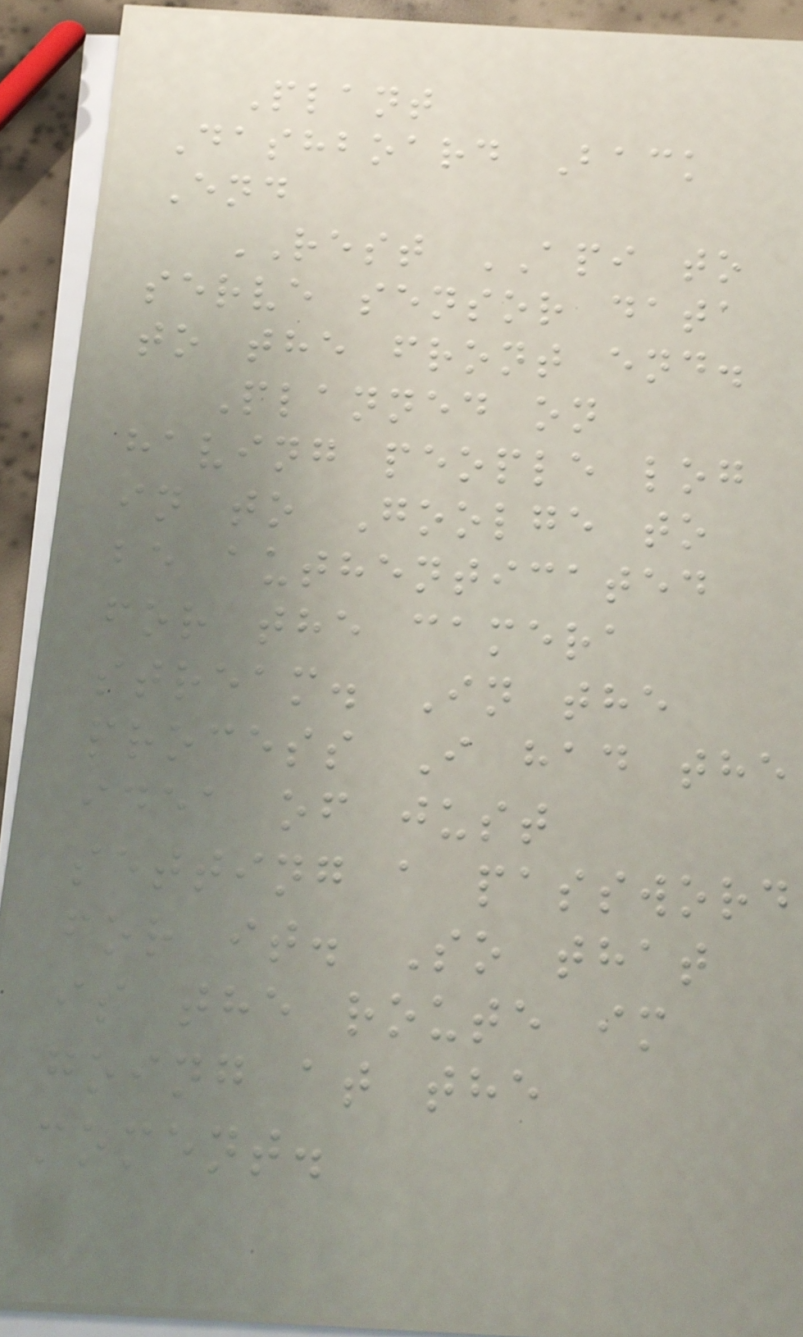Plant
Dashboard Back
End
REST API to
serve sensor data
to the front end.
Planned on
having people log
in to Goolge to
be authenticated
for the camera
stream. In the
process I had the
idea of just
setting a password
for it. So that
is the route im
going at the
moment.
